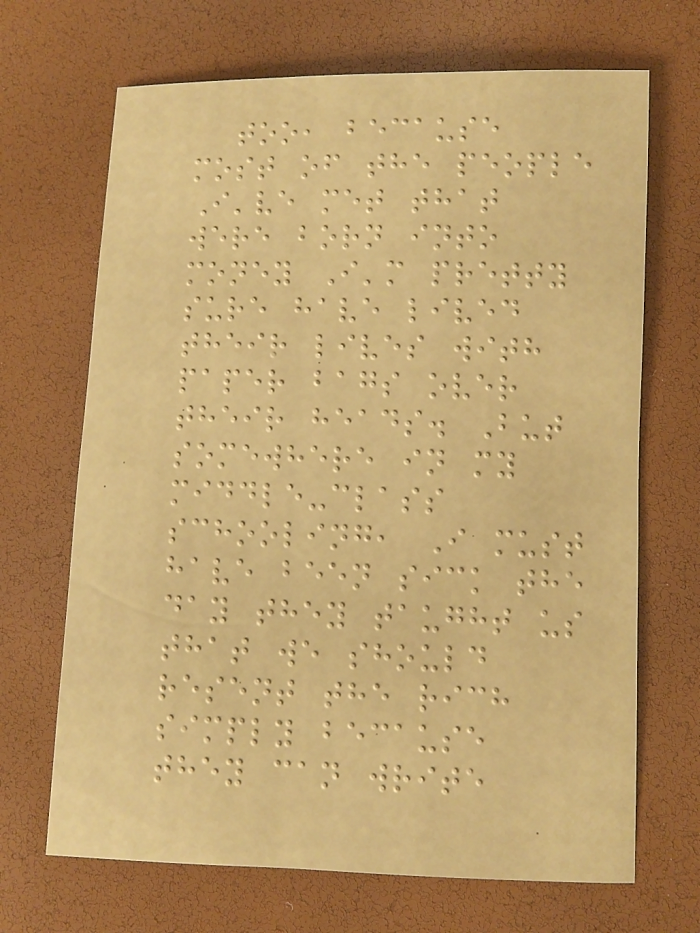too, because
most of the people
I've met that
were born into
money I'm pretty
sure have lived
their lives with
paper bags over
their heads. But
somewhere in my
middle-class
schooling, I must
have been sick the
day they taught us
that we should
resent the rich
simply because
they can write
